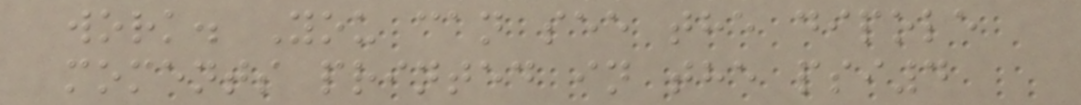work. You can see the dipole
moments printed in the psi4
